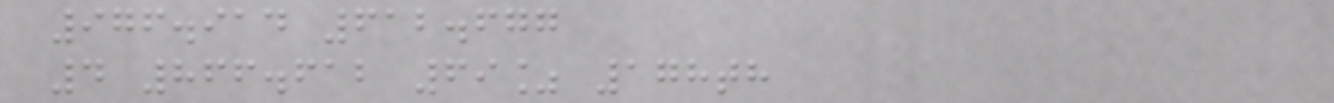976.914 612.677
4 866.612 69% 178th
